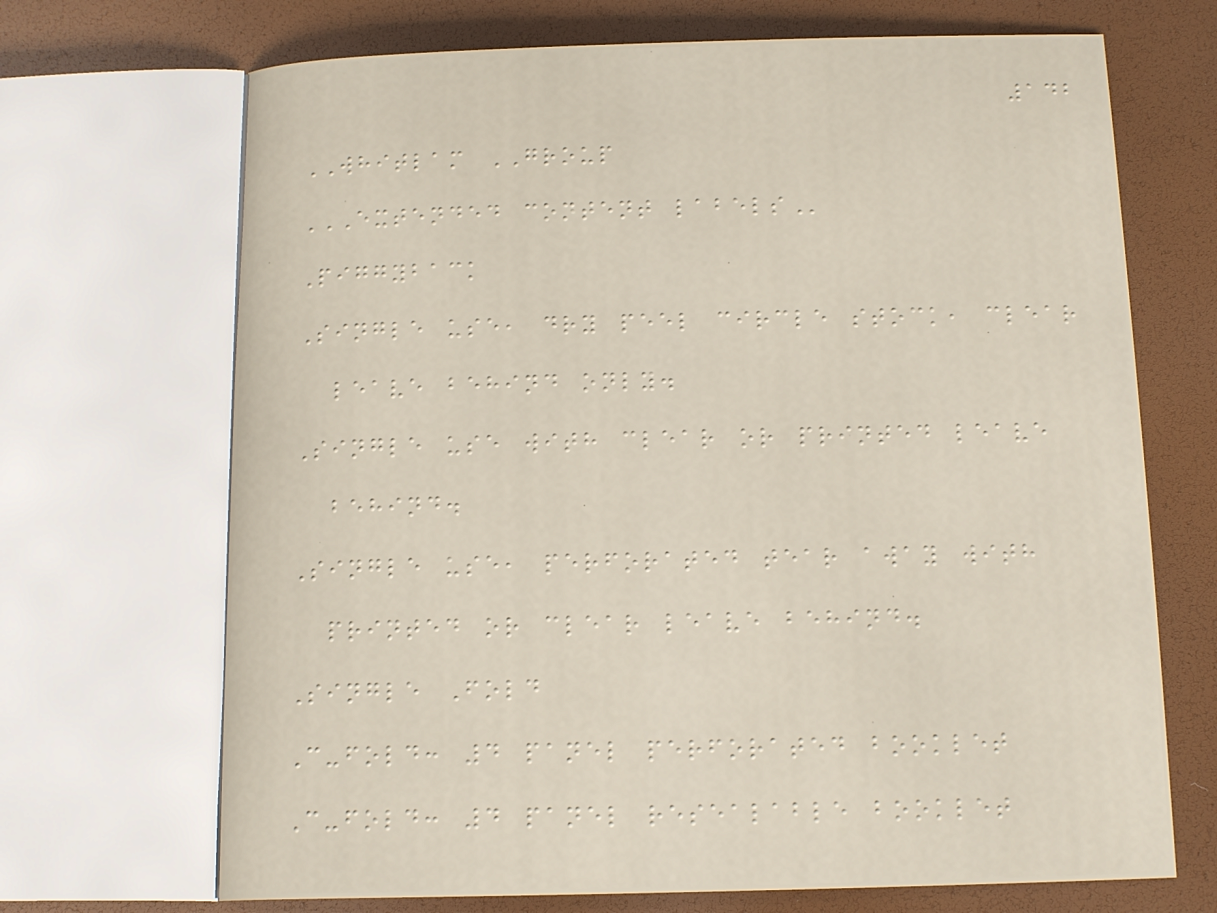142
WHITLAM GROUP
EXTENDED CONTENT LABELS
Piggyback
Single use, dry peel circle stock, clear
leave behind only.
Single use with clear or printed leave
behind.
Single use, perforated tear away with
printed or clear leave behind.
Single Fold
C-fold: 4 panel perforated booklet
C-fold: 4 panel resealable booklet
